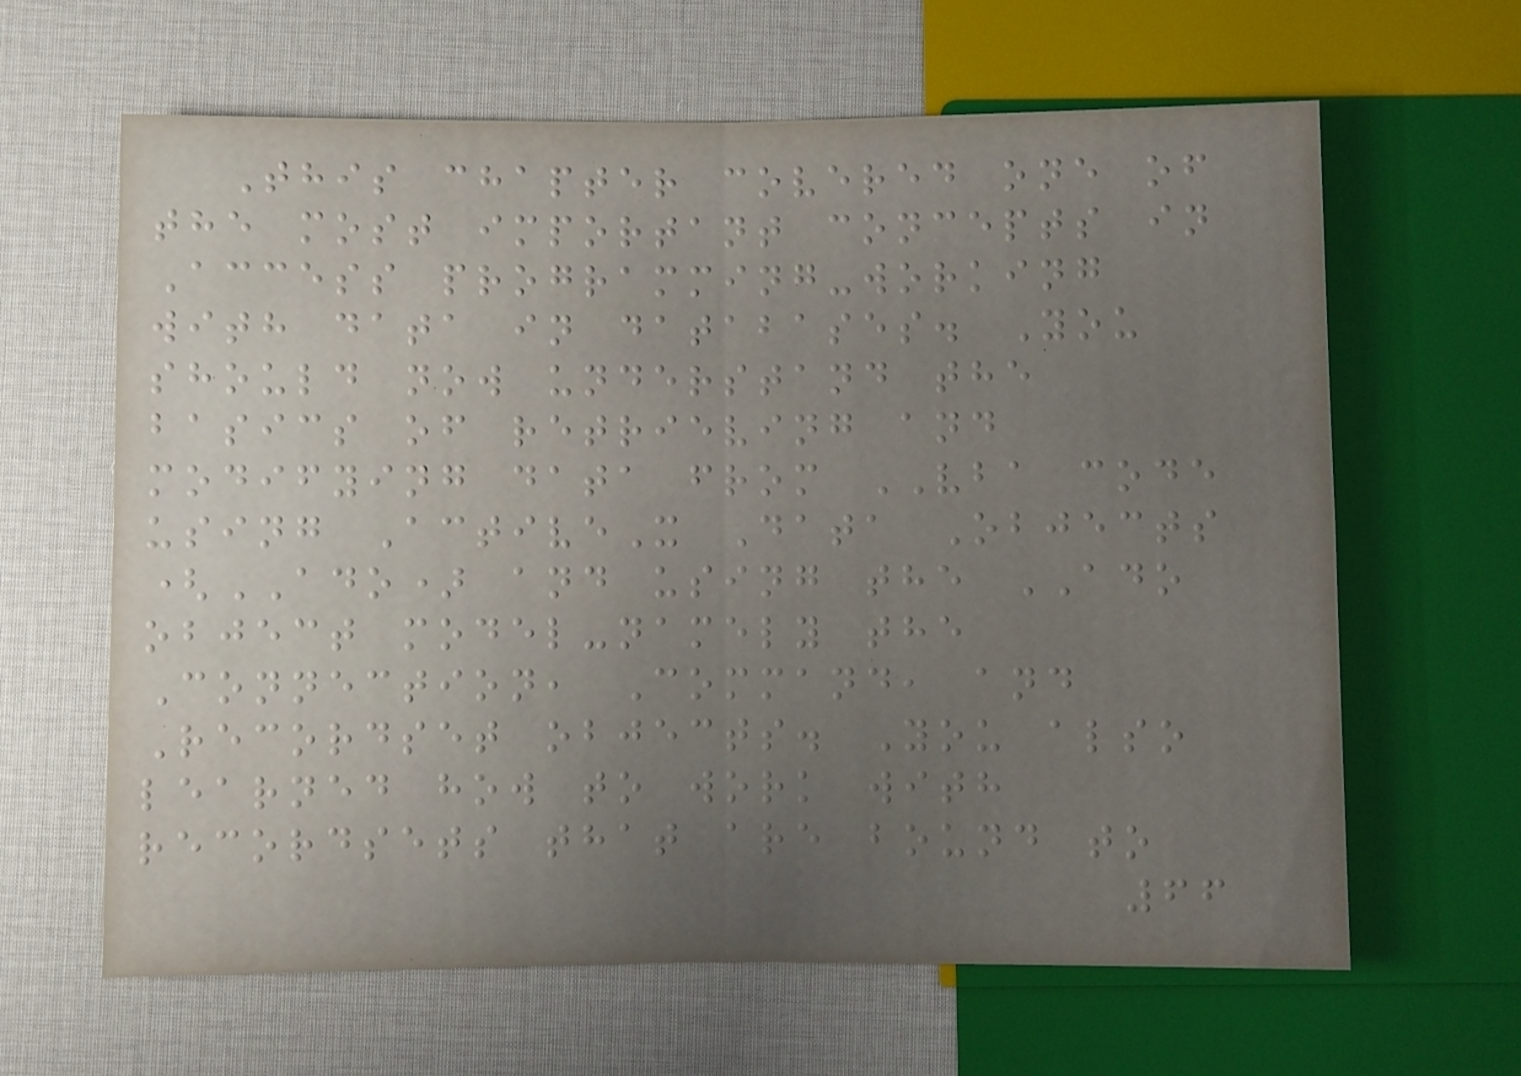This chapter covered one of
the most important concepts in
Access programming-working
with data in databases. You
should now understand the
basics of retrieving and
modifying data from VBA code
using ActiveX Data Objects
(ADO) and using the ADO
object model-namely the
Connection, Command, and
Recordset objects. You also
learned how to work with
recordsets that are bound to
66
